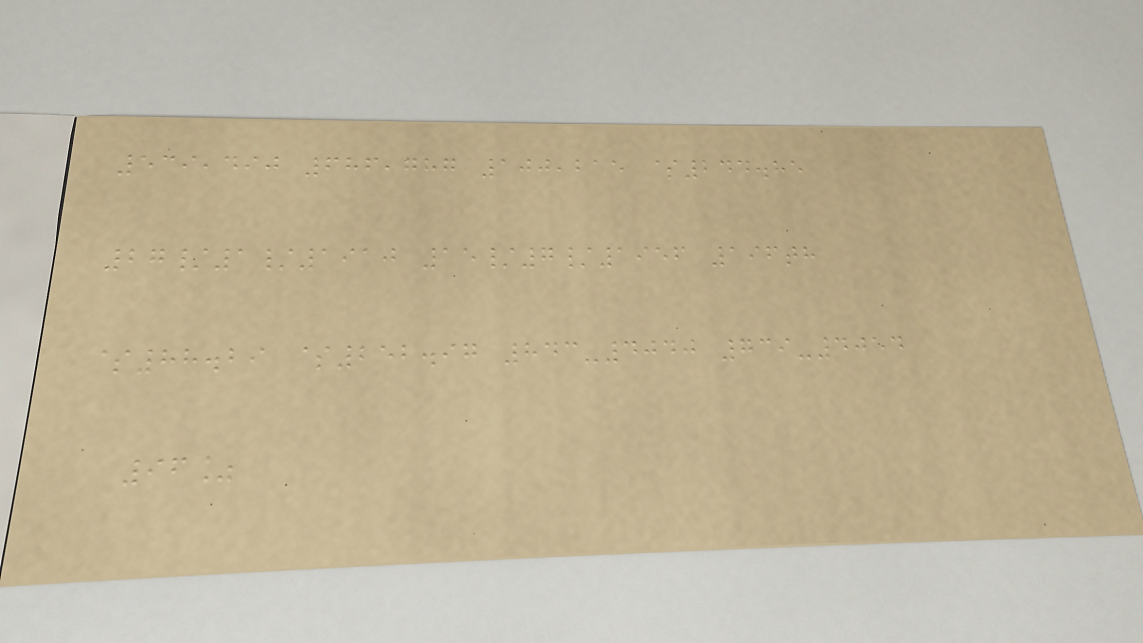539,490 686,787 100,215 $244.85
27/1/1910 15/7/1956 196th
$88.29 $252.97 843-4040 739-4054
96%
